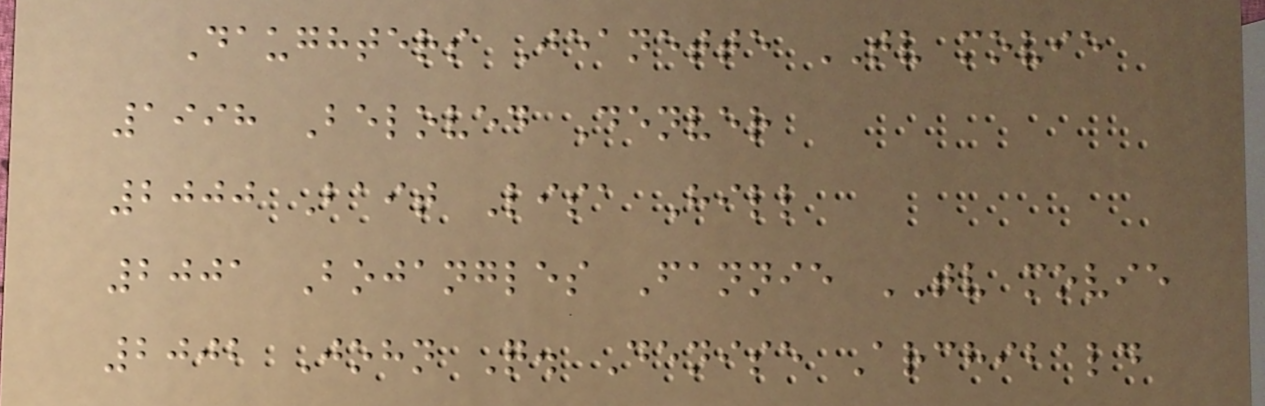Daughters Jeanette TV movie
1998 Beloved Denver
2000 Bait Lisa Hill
2001 Bojangles Fannie TV movie
2002 John Q. Denise Archibald
